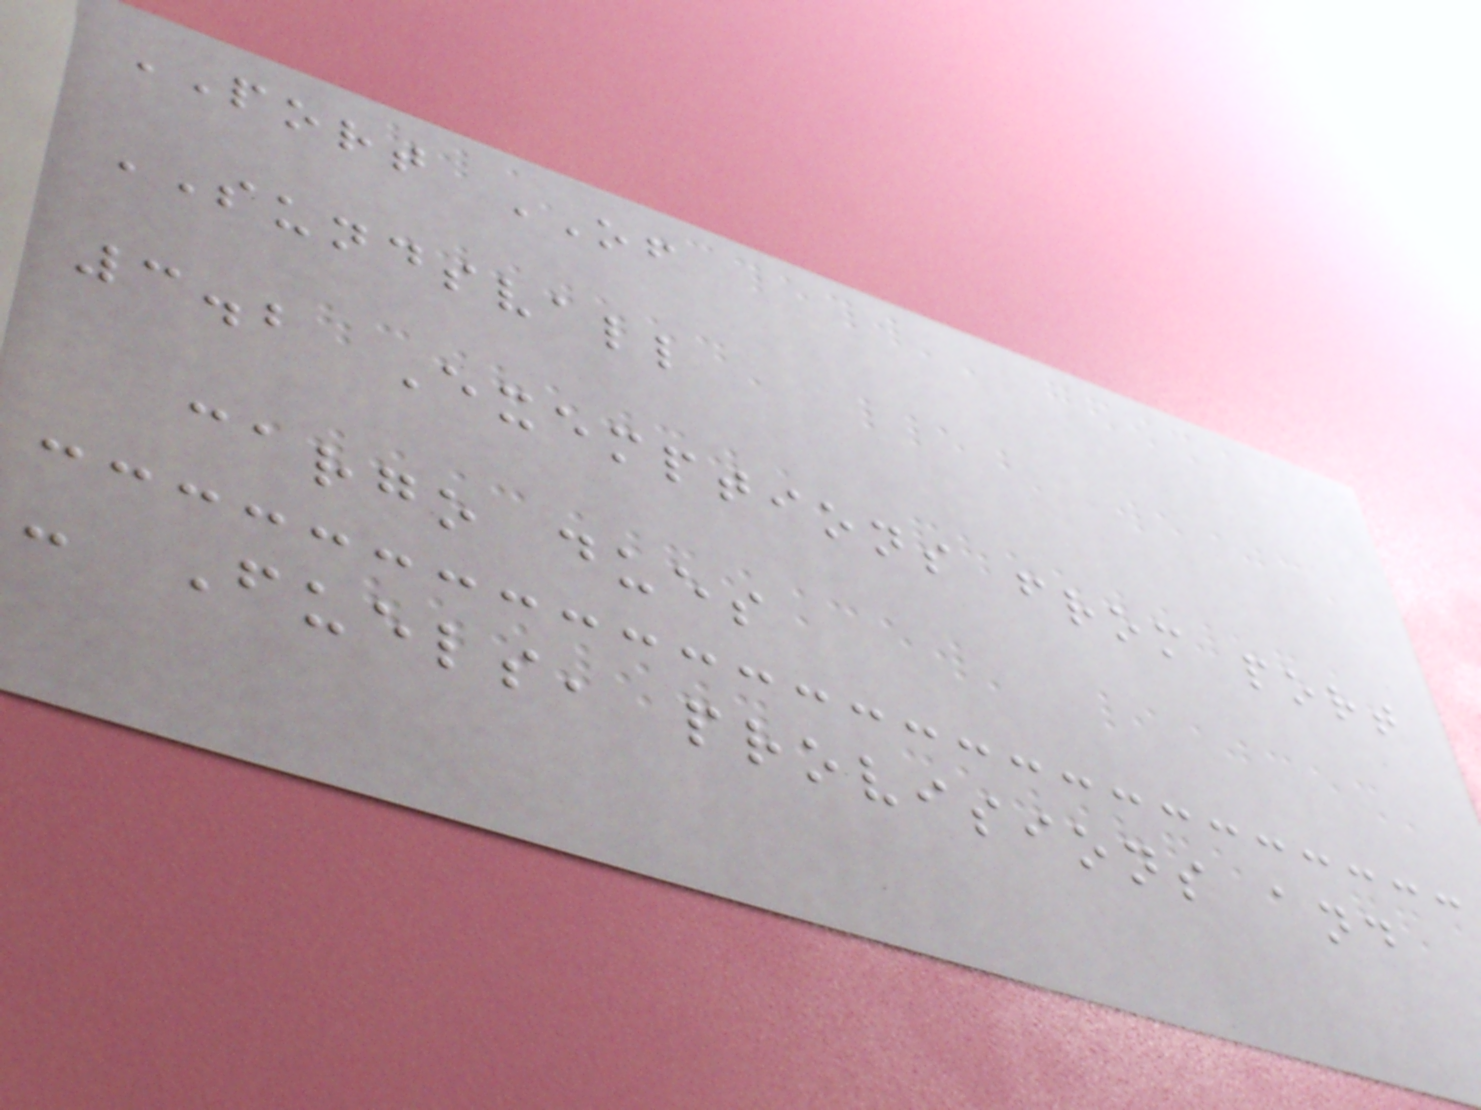PORT OF
SUNDSVALL
3.2 Exemptions from port
cargo dues
- Fuels, provisions and
